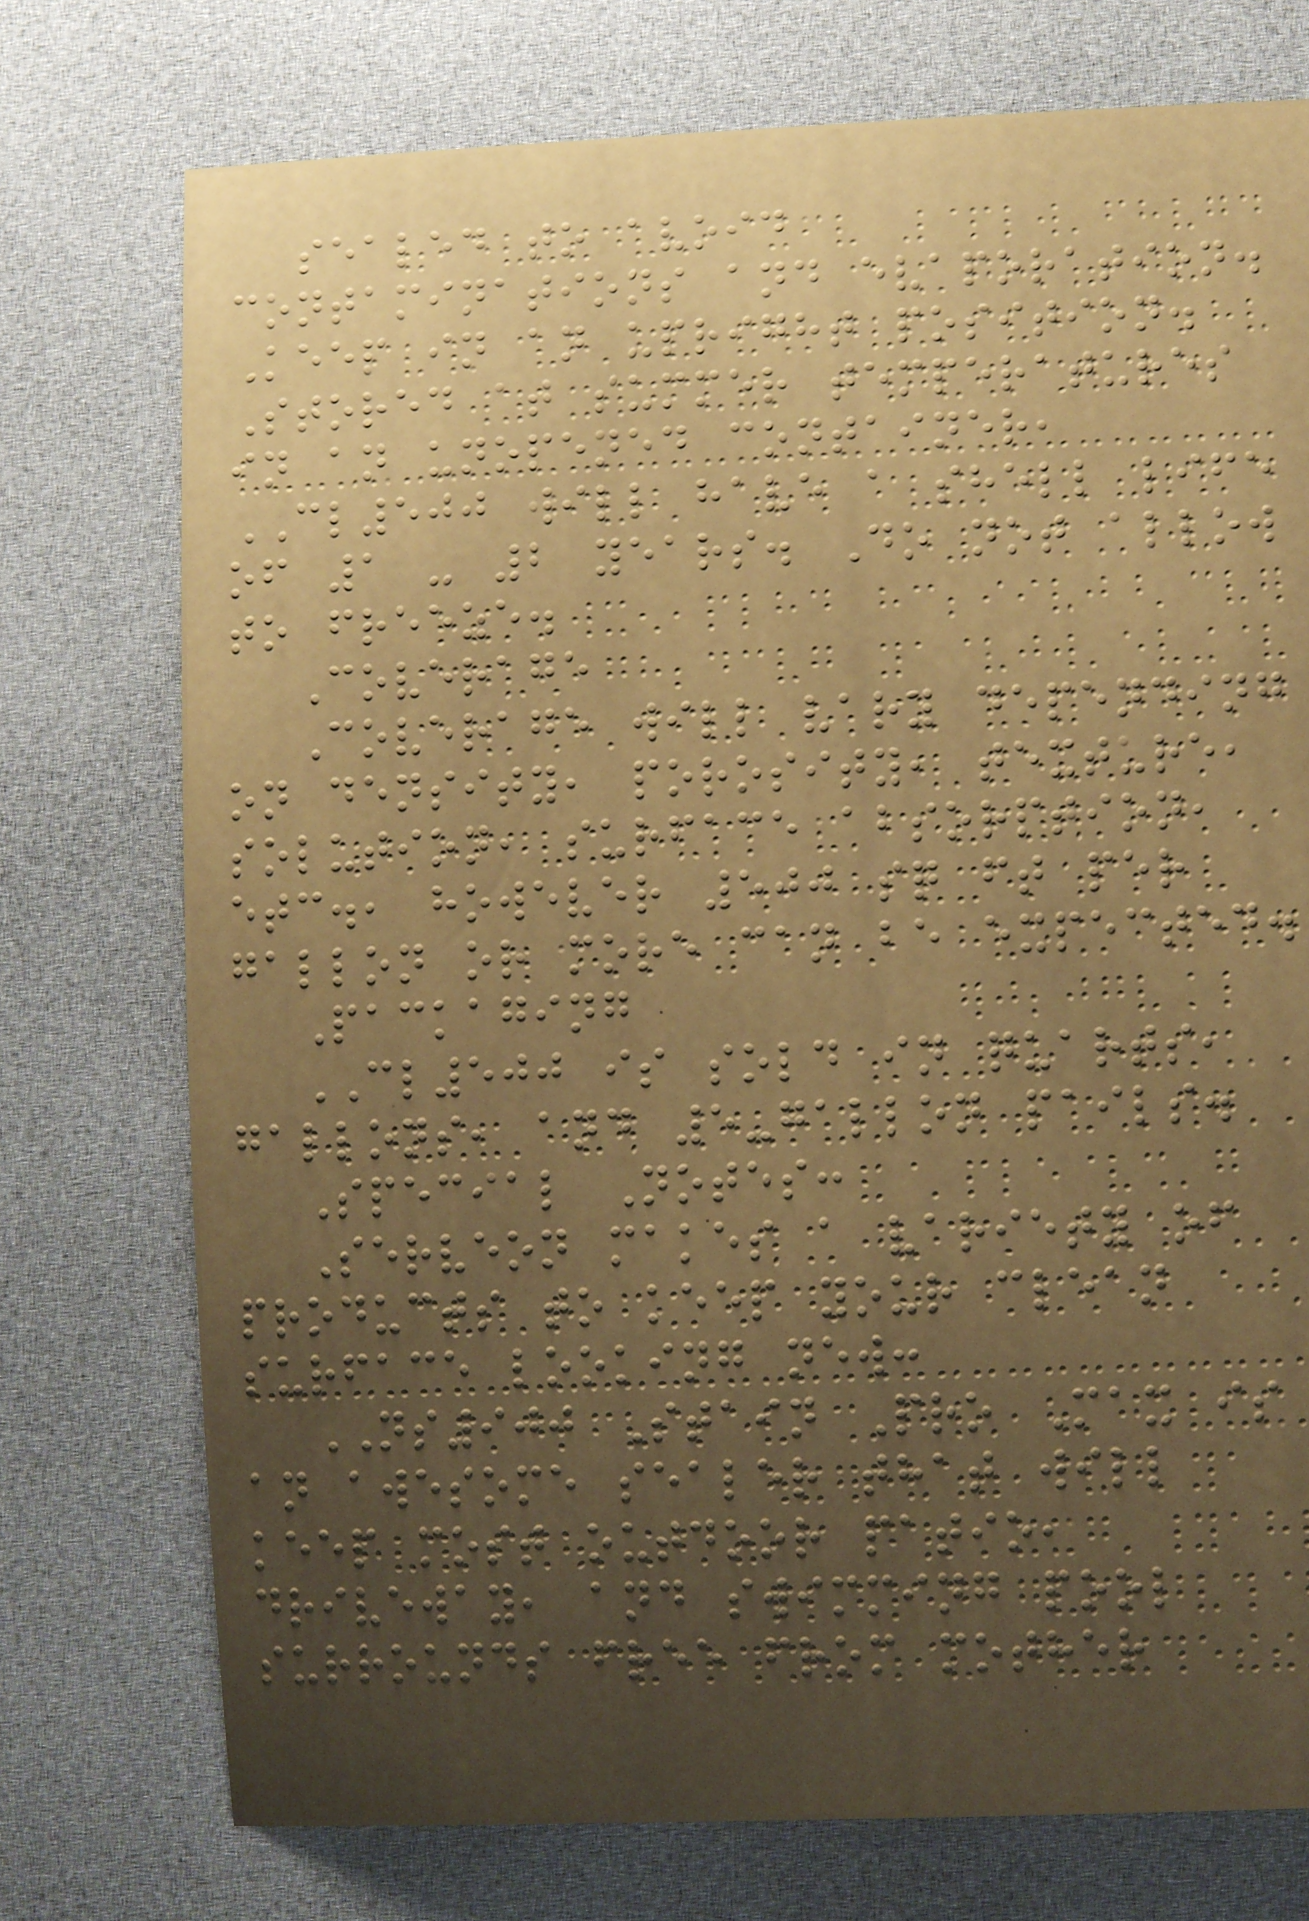sealed to avoid
contaminations and evaporation.
Keep in an upright position.
Stored at summer temperatures
in an unopened container,
CL500 will have a shell life
of 1 - 2 years. Do not allow
to freeze.
Coverage
Coverage will vary depending
on density, porosity, texture,
solution, surface absorption,
etc., however 500 sq ft per
gallon or more can be expected.
Packaging
CL500 is sold in quarts,
gallons, and 5-gallon pails.
Special Notes:
Serveon makes a variety of
products to keep your clean
surface looking new:
NS900 Stain Pro Max is
an awesome sealer that will
keep most outdoor patio,
driveway, and swimming pool
surrounds free from mother
